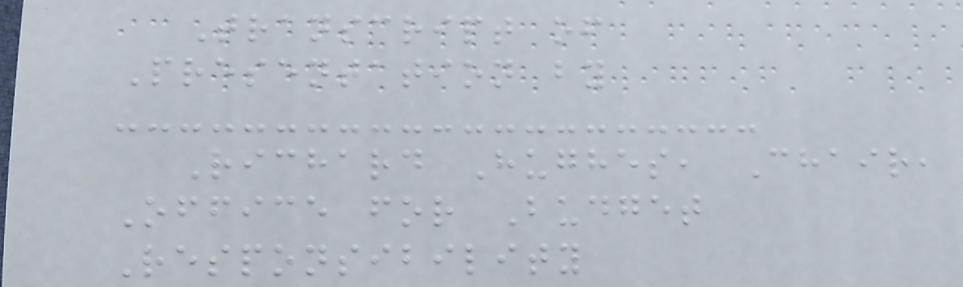Transcript of
Presentation by
Richard Hughes, Chair,
Office for Budget
Responsibility
